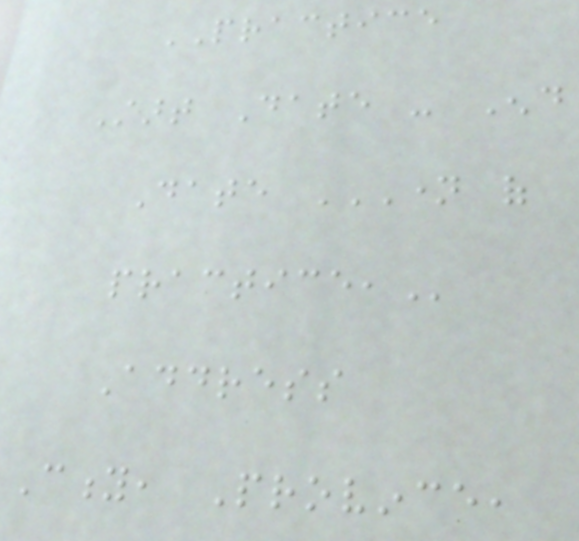PRACTICE
Start Date - End
Date NAME OF
PRACTICE,
Address
City, Province,
